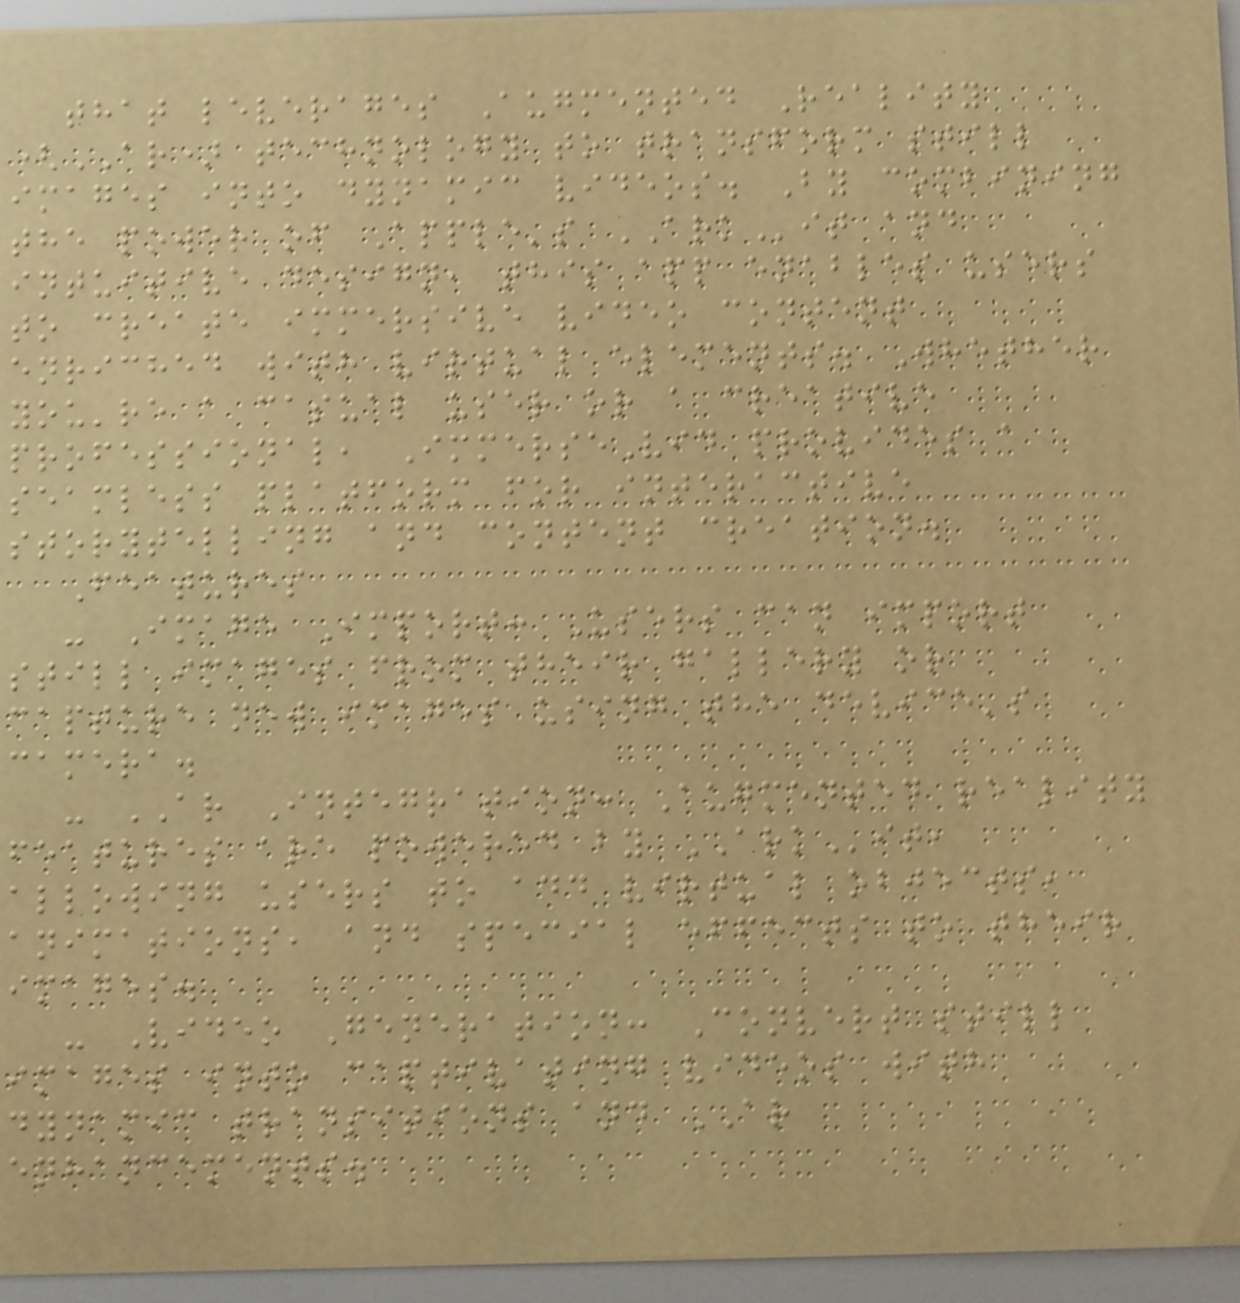that leverages Augmented Reality
(AR) technology to transform still
images into dynamic videos. By combining
the power of Apple's ARKit and
intuitive design, this app enables users
to create immersive video content
enriched with virtual elements. Whether
you're a casual user or a creative
professional, ImmerseVid provides a
seamless platform for interactive
storytelling and content creation.
Features
- Image Import: Users can import
still images from their gallery or
capture new images using the device's
camera.
- AR Integration: Augmented reality
features are powered by ARKit,
allowing users to add virtual objects,
animations, and special effects to their
images.
- Video Generation: Convert still
images into captivating videos with
dynamic transitions and AR
enhancements.
